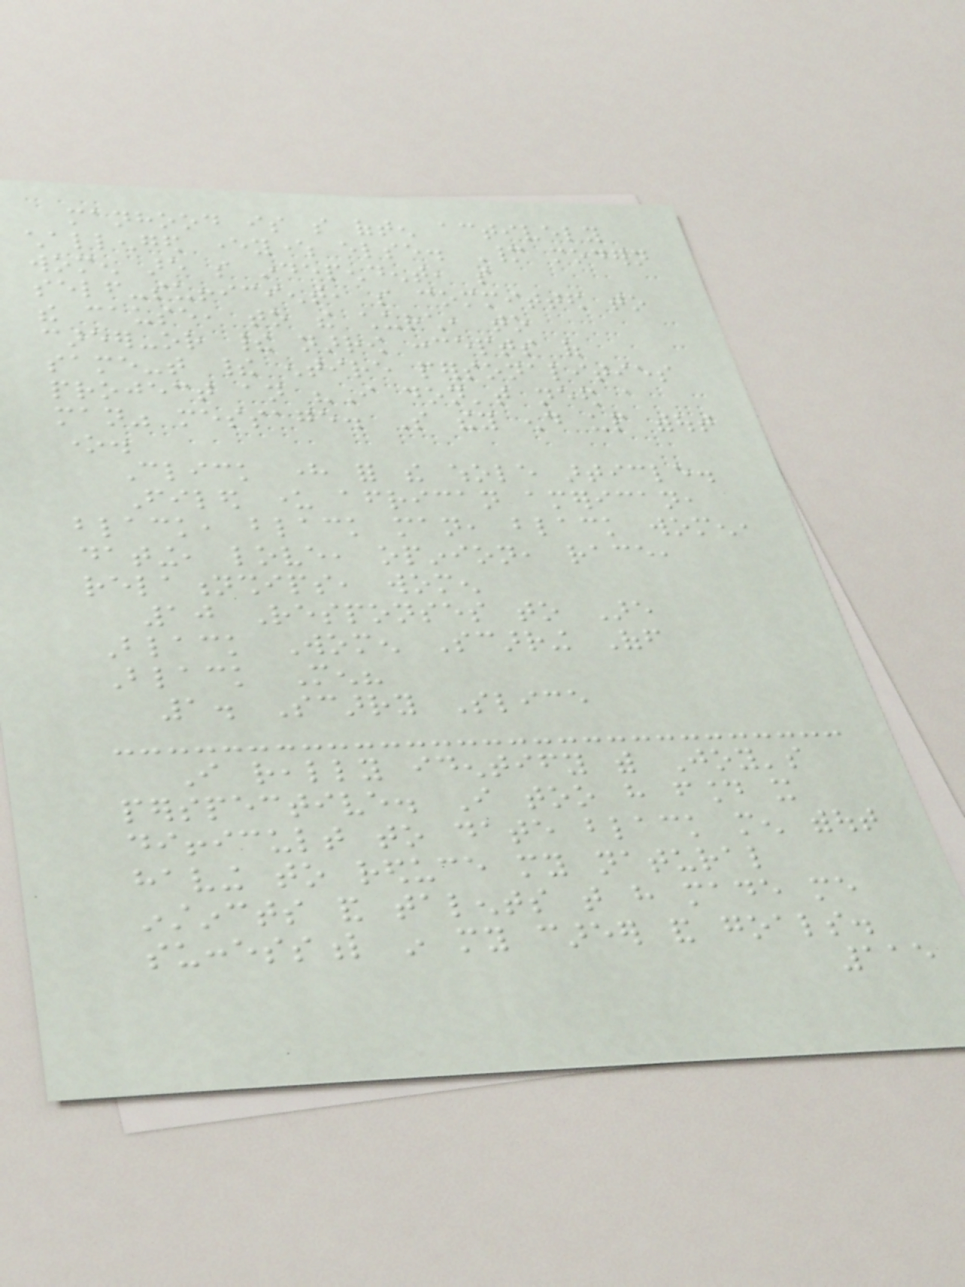manhood is so often actively
challenged everywhere else. Many modern
women are so independent, so
self-sufficient, so committed to
the cause, to the church, to
career-or their narrow concepts of
same-that their entire personalities
project an "I don't need a
man" message. So they end up without
one.
Click here for the whole article.
Filed under african american,
black, black man, black women,
dating, love, opinion, race,
relationships, women
10 Responses to Are
Black Women Scarring Off
Black Men?
1. Scarry Slice
I really identify with Joy's
perspective. I too have found it
difficult to date black men without
having to reduce my natural
instincts and talents that have made me
successful in my career and goals.
115
